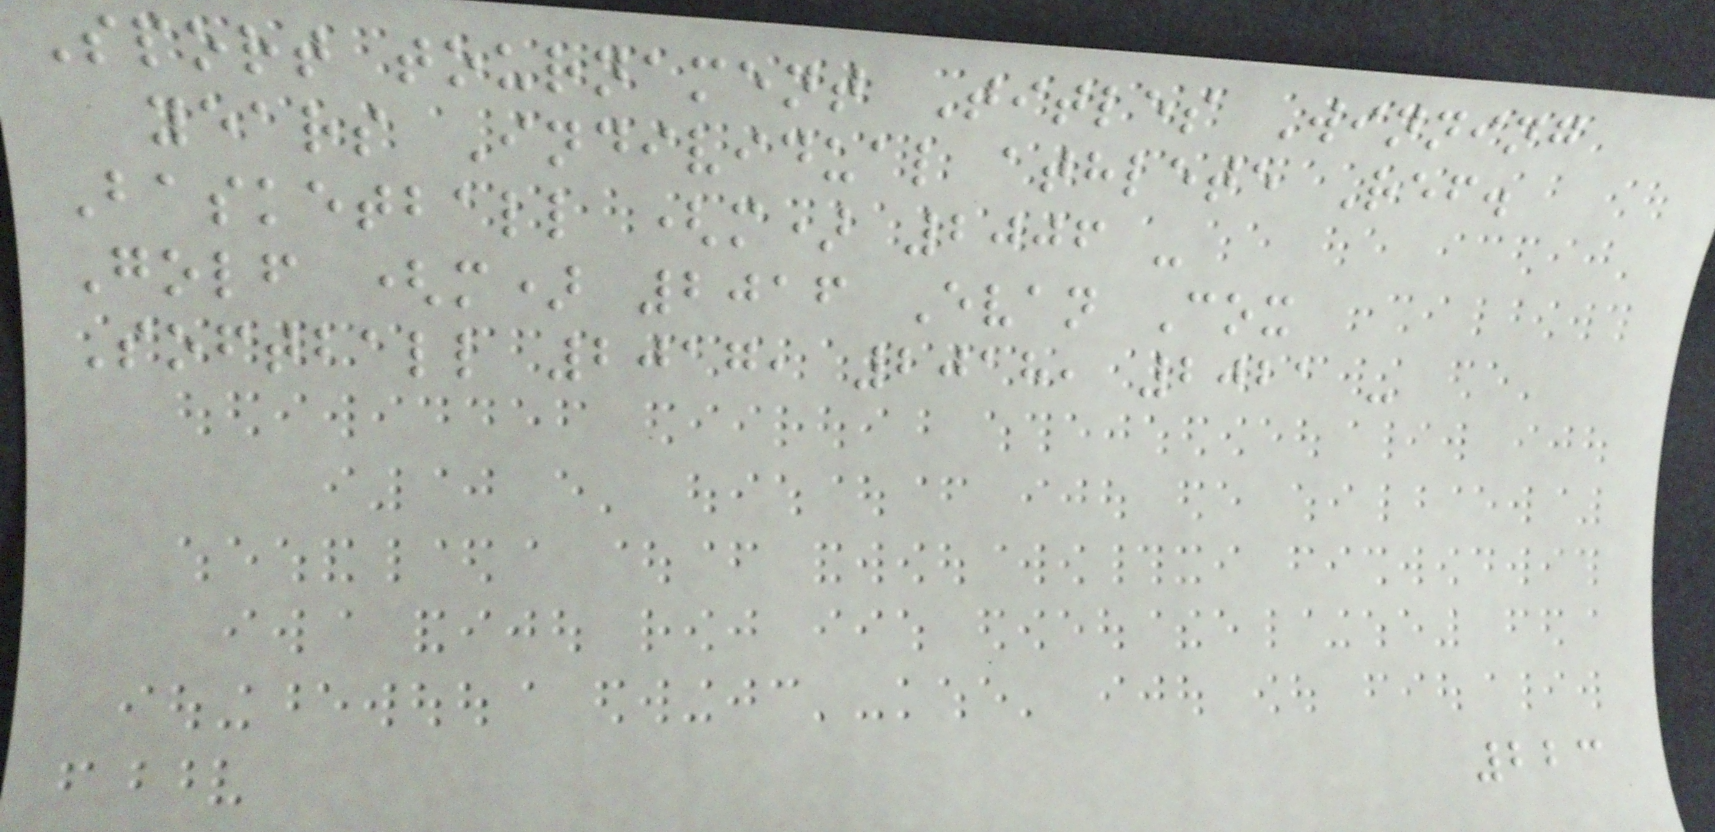Sport tournament Titles Winning
years Individual athlete Ref.
Basketball (m) 2006 -
Golf (m) 2016 Evan Cox
Softball 2017, 2018, 2021 -
223
